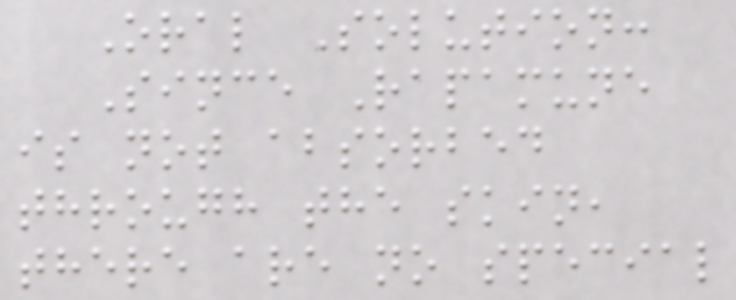Oral Solution:
Since Rapamune
is not absorbed
through the skin,
there are no special
